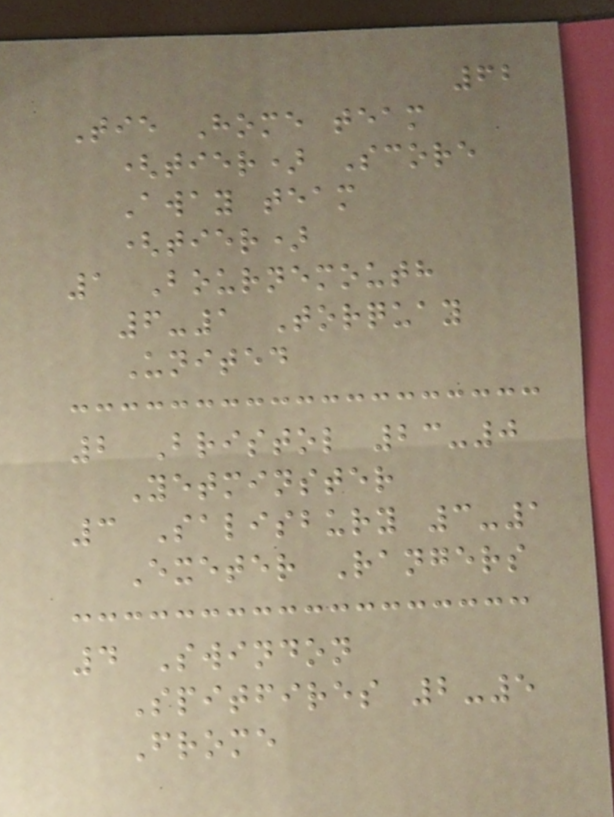62
Tie Home team
(tier) Score
Away team
(tier)
1 Bournemouth
6-1 Torquay
United
2 Bristol 23-0
Yetminster
3 Salisbury 3-1
Exeter Rangers
4 Swindon
Spitfires 2-5
Frome
